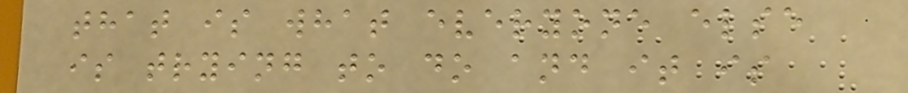that is what everyone else
is trying to do and it is
